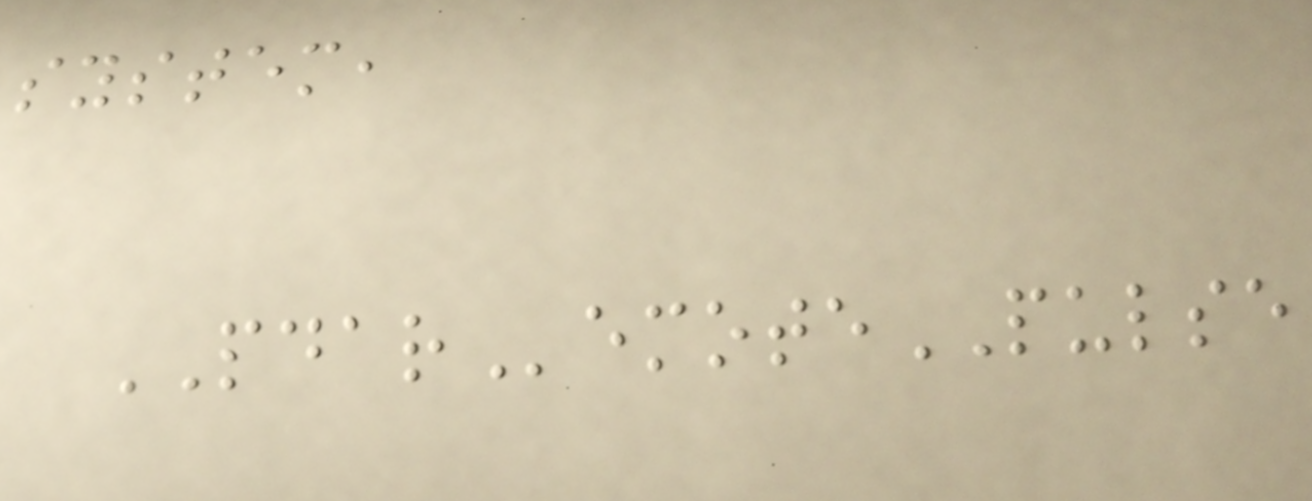system,
PDARemotePULSE
